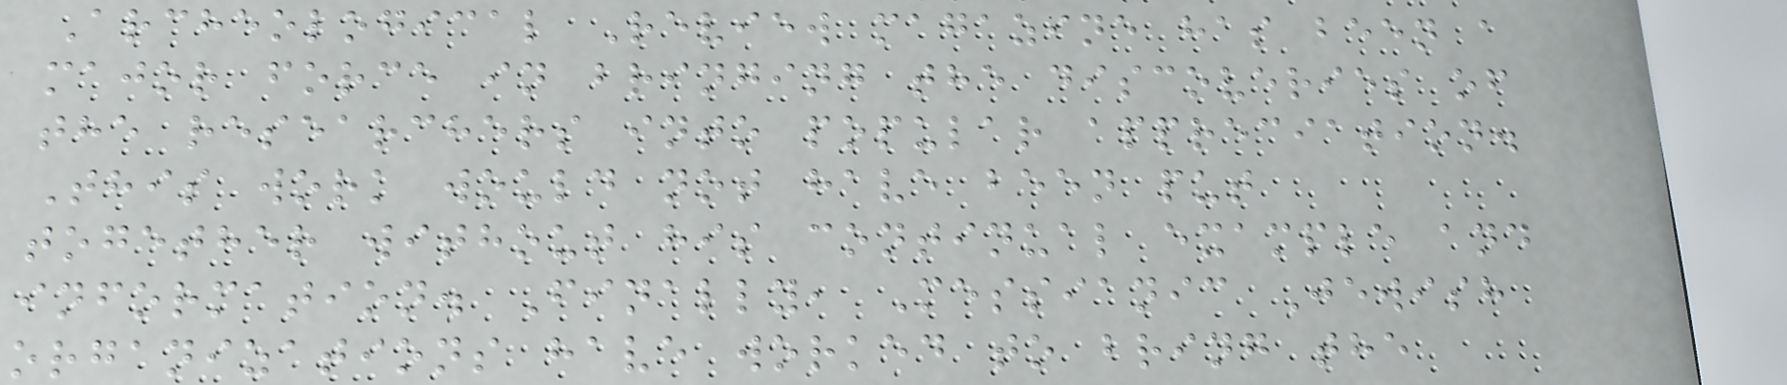Archeological Review magazine has been a
major force in bringing the discoveries of
the researchers into popular appreciation.
This work would not have been put
together without his continual example and
information. Finally, Messianic Jewish
organizations have worked to bring the
